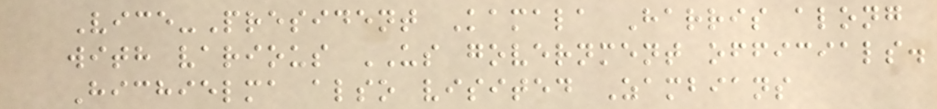Vice-President Kamala Harris along
with various US government officials.
Hichielma also visited Zambians
